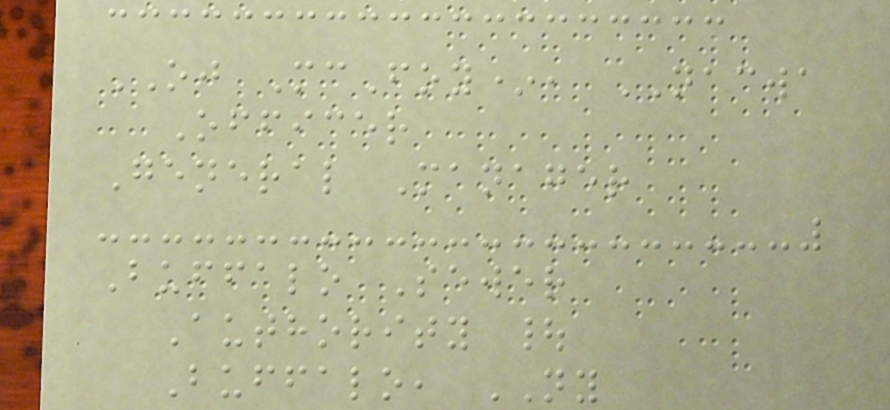OJ McFoy*, NACWA
Officer
General Manager
Buffalo Sewer
Authority |
Buffalo, NY
